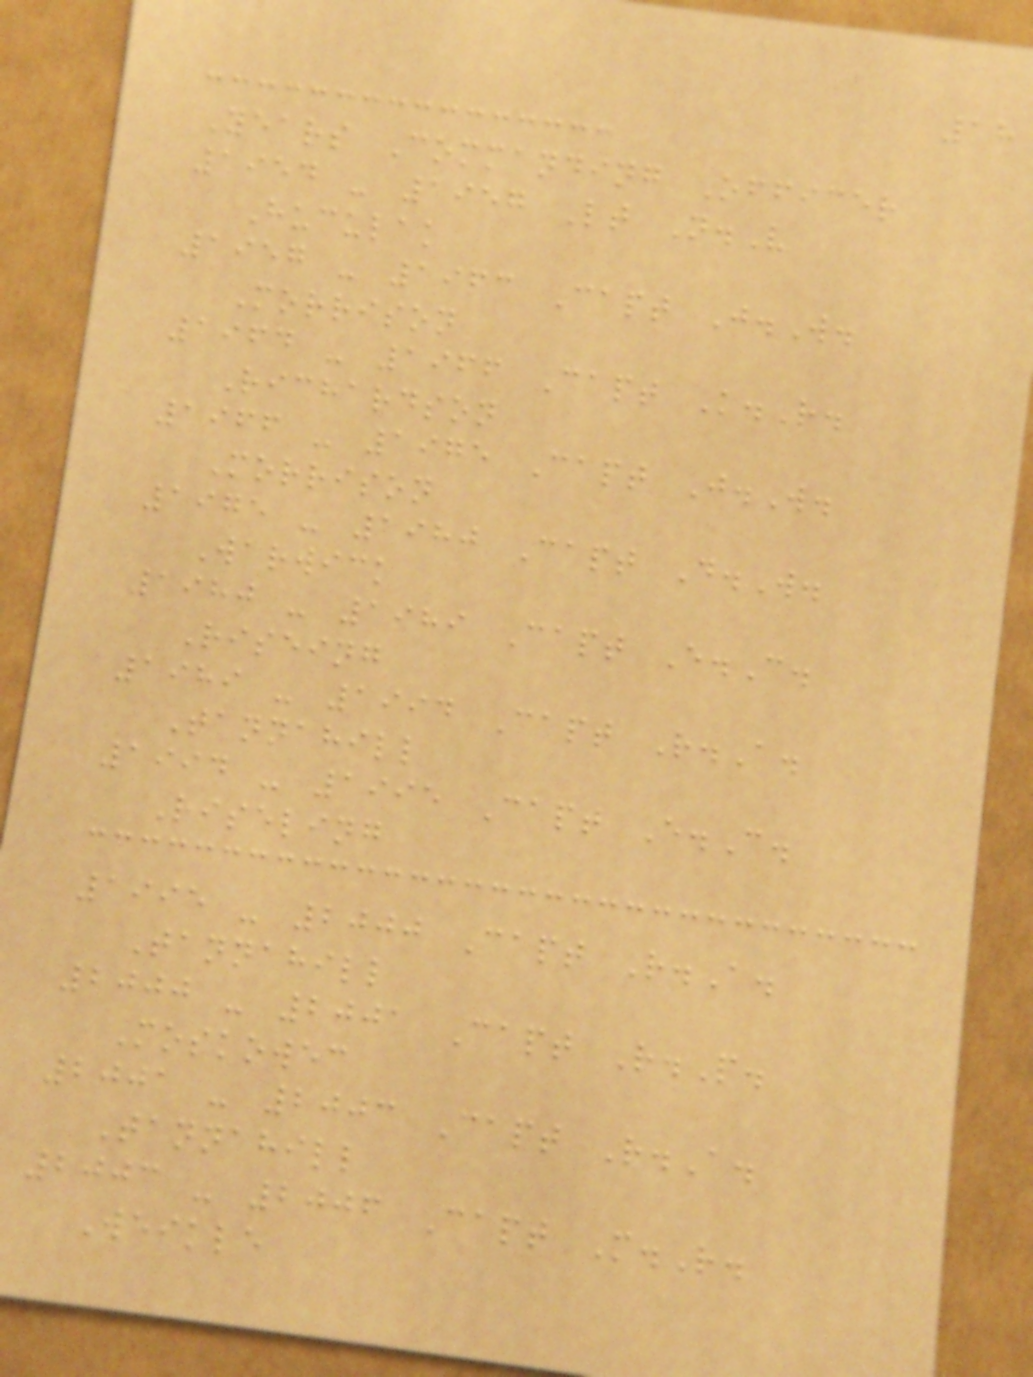18
Years Commanding Officer
1954 - 1957 Lt N.V
Huculak
1957 - 1963 Capt J.W.
Morrison
1964 - 1966 Capt K.R.
Richardson
1966 - 1975 Capt J.W.
Morrison
1975 - 1980 Capt D.W.
Warwick
1980 - 1989 Capt E.C.
Riseing
1989 - 1994 Capt R.A.
Tannahill
1994 - 1995 Capt E.C.
Riseling
1995 - 2000 Capt R.A.
Tannahill
2000 - 2001 Capt R.P.
Moskowec
2001 - 2003 Capt R.A.
Tannahill
2003 - 2006 Capt M.R.
Weikle
